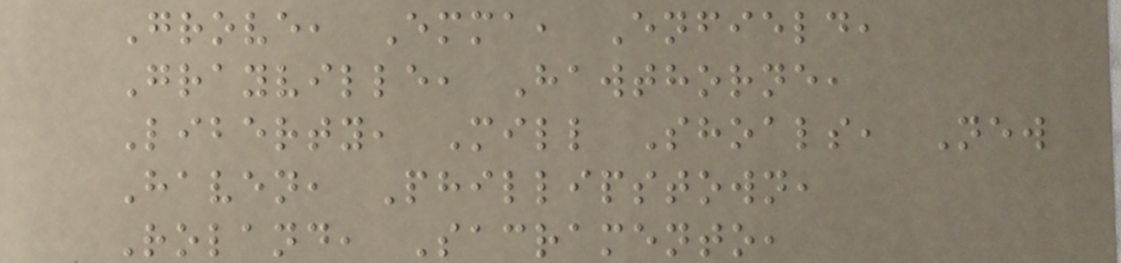Grove, Emma, Enfield,
Grayville, Hawthorne,
Liberty, Mill Shoals, New
Haven, Phillipstown,
Roland, Sacramento,
